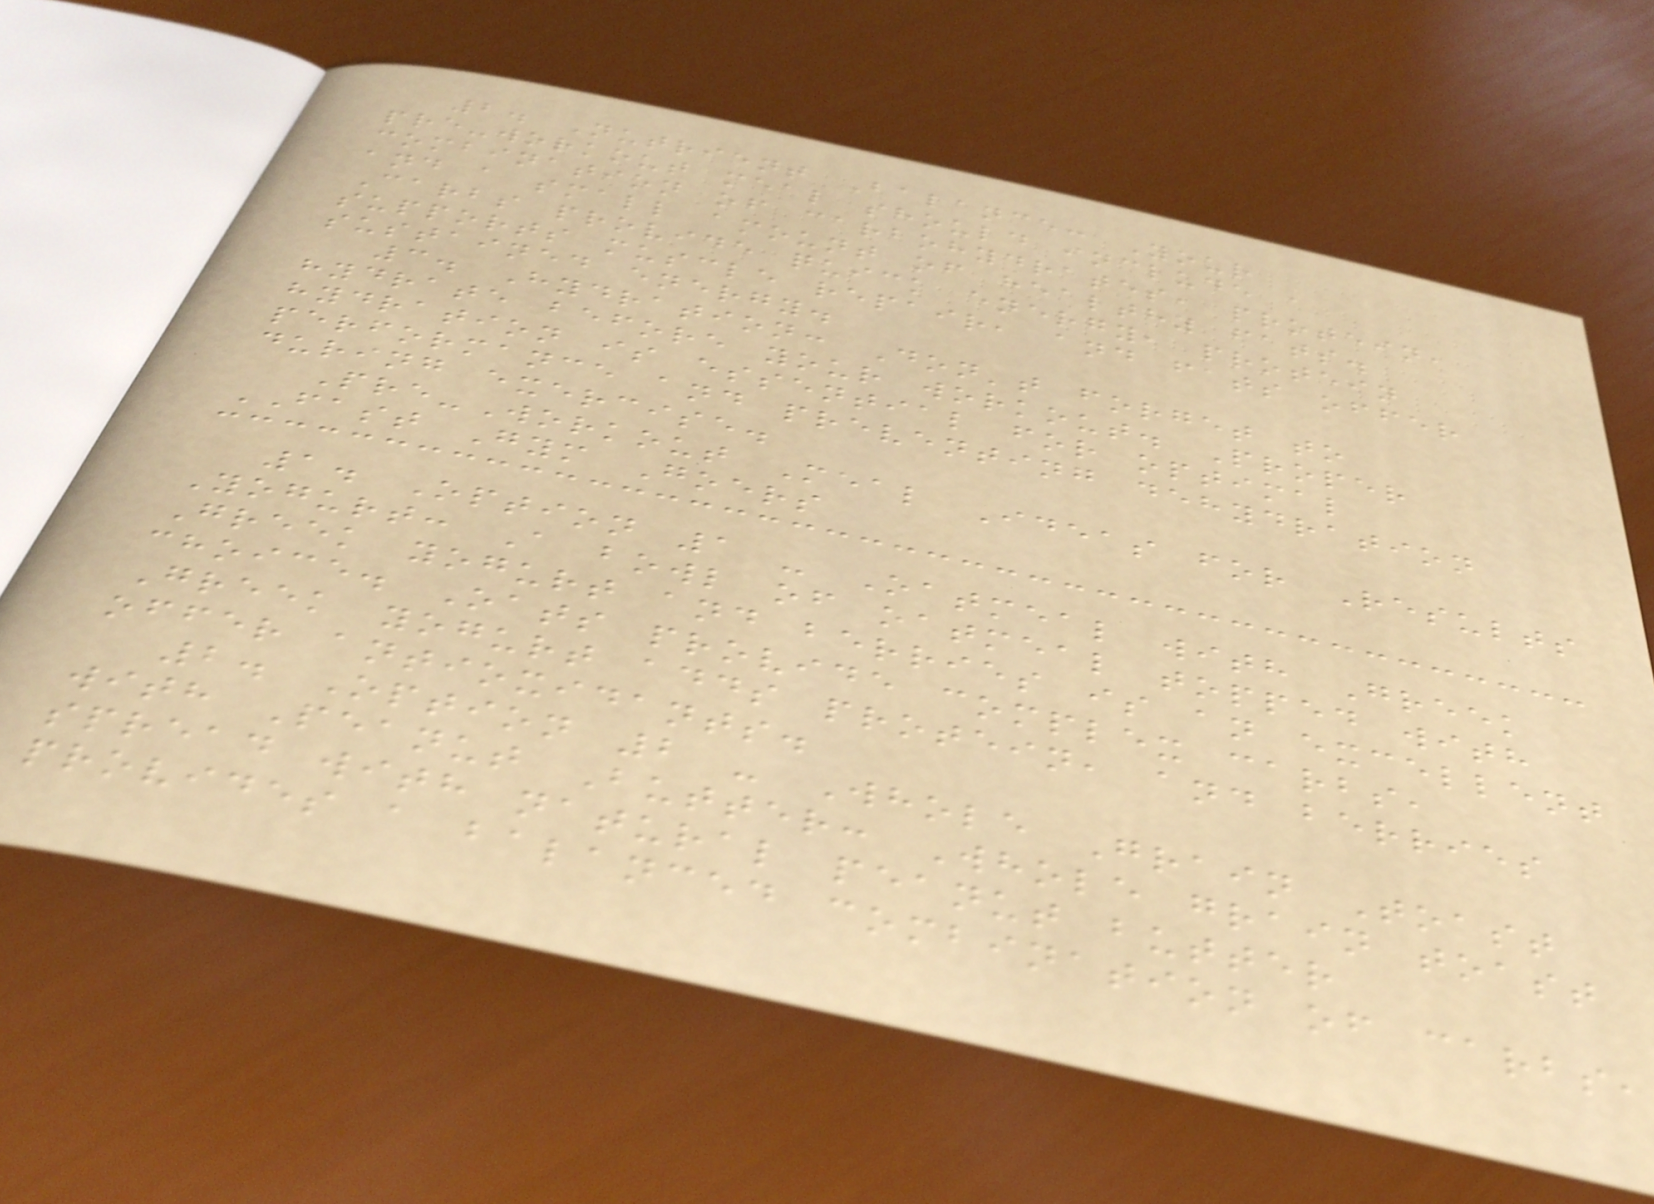2. Nutrient Balance: Your
pre-workout meal should include a
combination of carbohydrates, protein,
and a small amount of healthy fats.
Carbs provide quick energy, protein
supports muscle repair, and fats offer
sustained energy.
3. Hydration: Don't forget to
hydrate before your workout. Proper
hydration is essential for optimal
performance and preventing dehydration
during exercise.
Pre-Workout Meal Ideas for Results
FAST Gym Goers
1. Option 1 - Oatmeal with Greek
Yogurt: A bowl of oatmeal topped with
Greek yogurt and berries is an excellent
choice. Oats provide complex carbs,
Greek yogurt adds protein, and berries
offer antioxidants.
2. Option 2 - Whole Grain Toast
with Peanut Butter: Whole grain toast
spread with natural peanut butter
provides a balanced combination of carbs,
